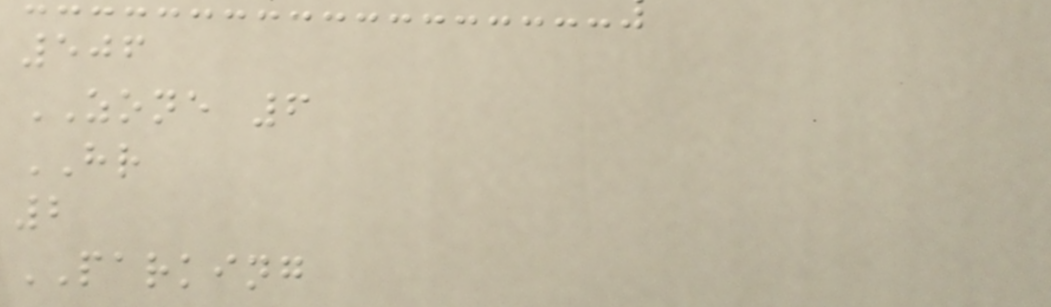506
ZONE 6
HR
2
PARKING
